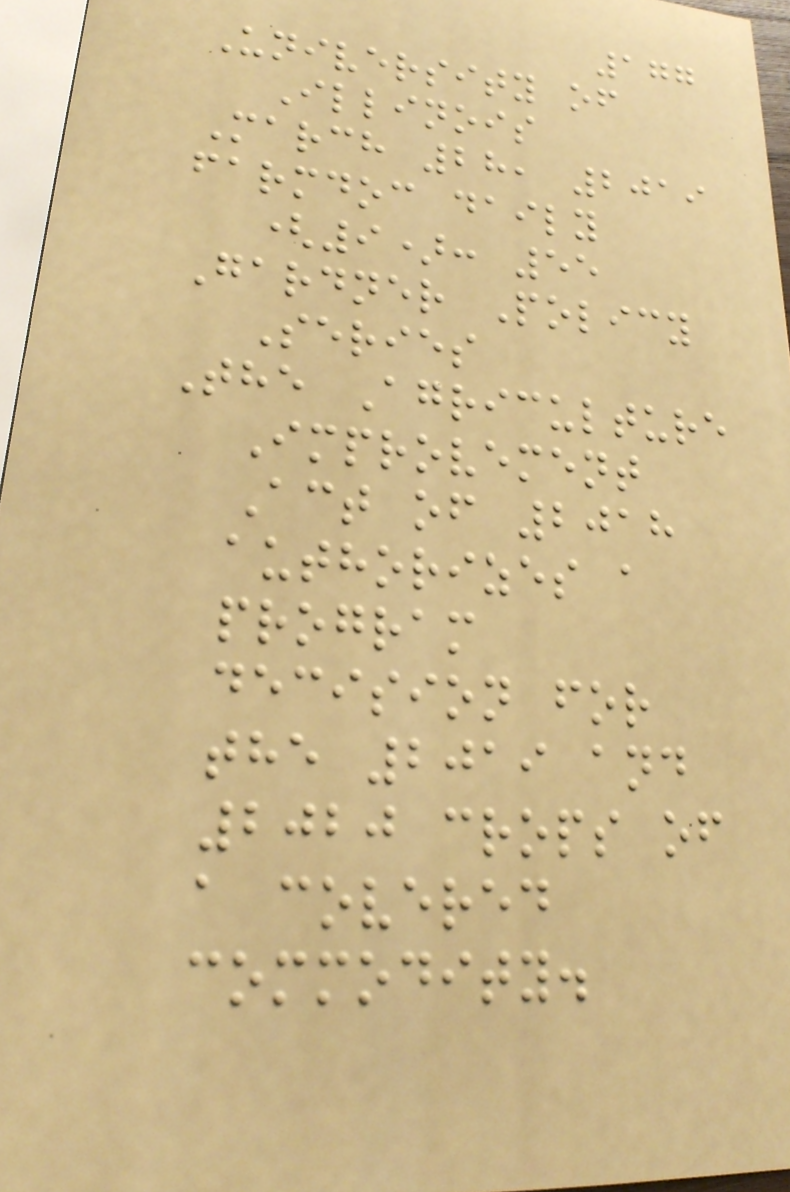177
University of
Illinois
March 28, 2019
farmdoc daily
(9): 55
Gardner Policy
Series
The Agriculture
Improvement
Act of 2018
authorizes a
program
decision for
the 2019 and
2020 crops of
a covered
commodity.
